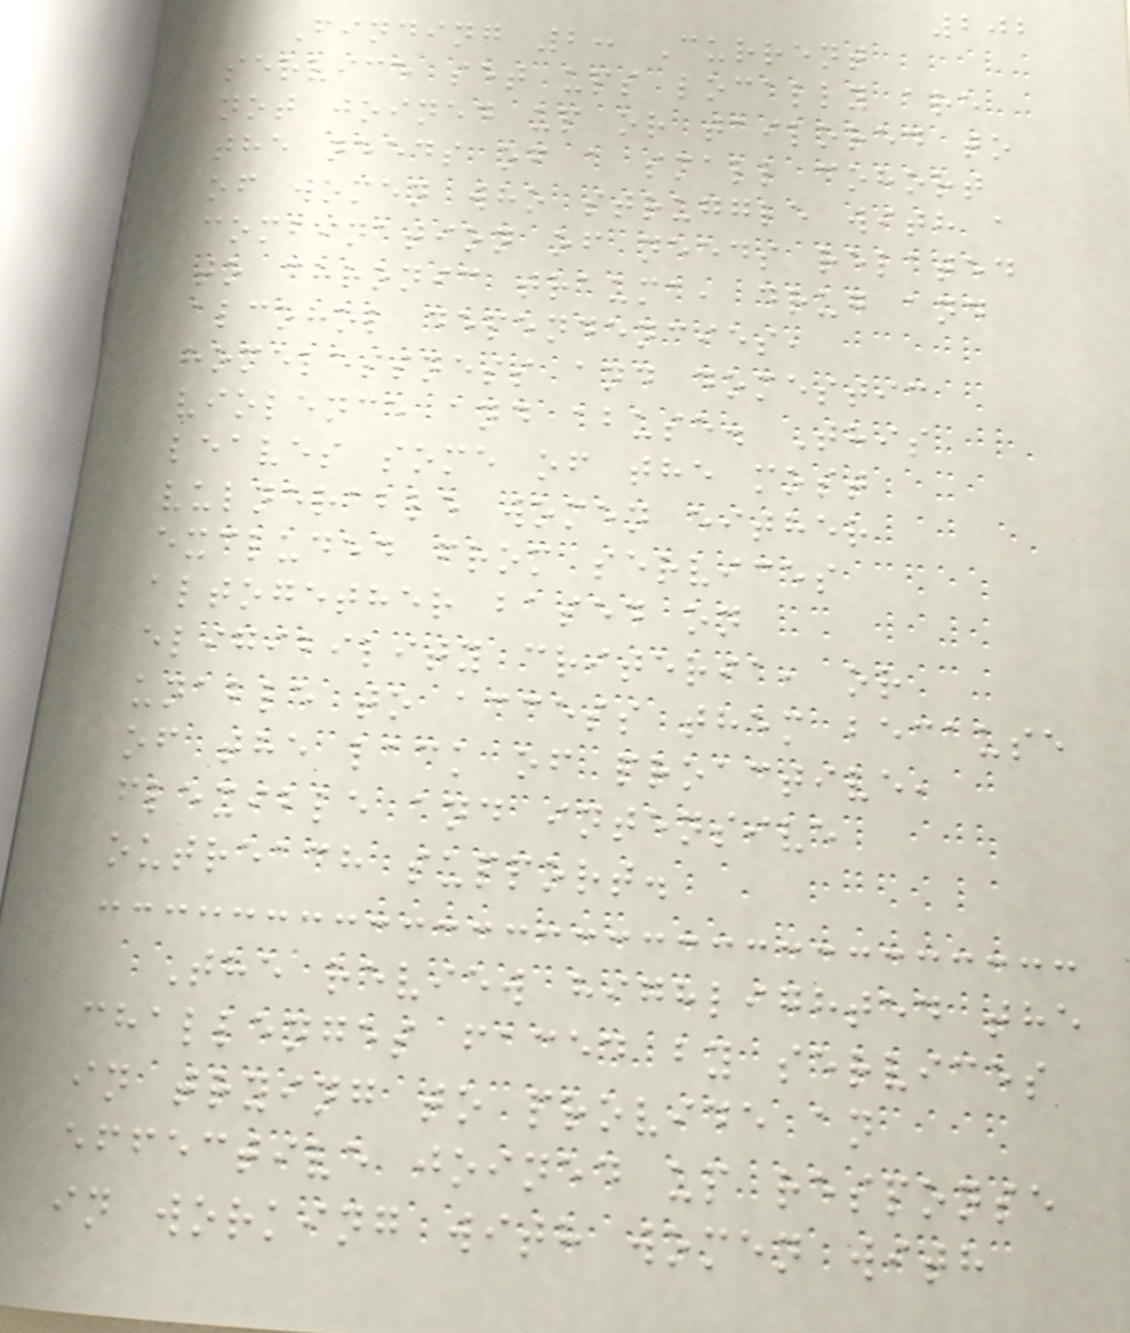202
Finding 2: Current
service set ups locally are
not joined up or tailored to
the needs of a small cohort
of women who struggle with a
combination of needs related
to chronic trauma, drug and
alcohol dependencies,
homelessness and domestic
violence and abuse. This
leaves some of the most
vulnerable women either
excluded from services
altogether based on
eligibility criteria, or
unable to access them because
of the lack of proactive,
flexible and intensive
outreach support.
The review highlighted the
challenges faced by services
in trying to provide an
effective joined up response
in working with women with
